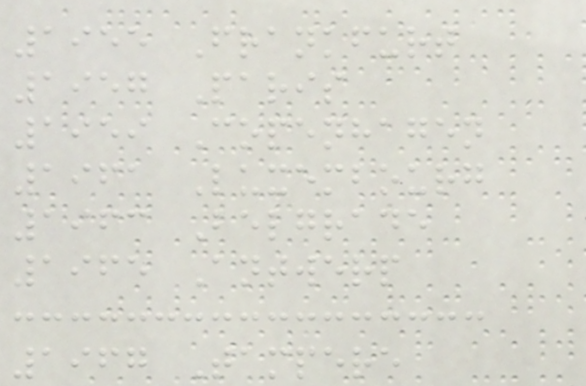1955 Frankfurt
1957 Paris
1959 Copenhagen
1961 Luxembourg
1963 Belgrade
1965 Antwerp
1967 Tampere
